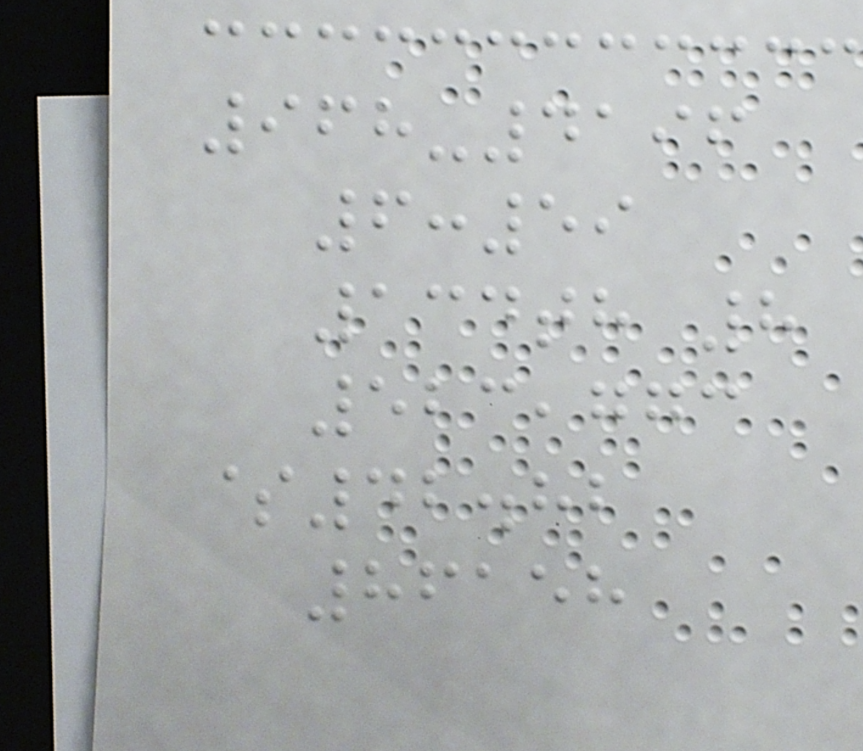968-4196
6:59
134th 8
523,773
$42.82
86158
